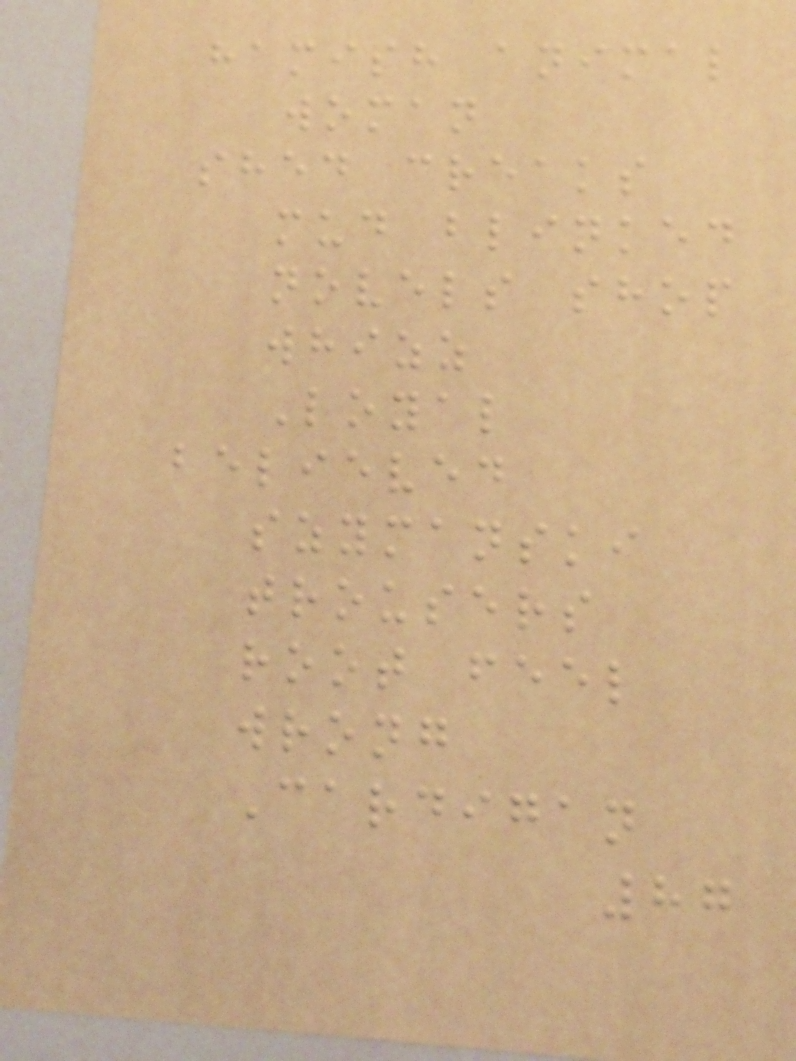hamish animal
woman
shed creaks
mud blinked
novels shop
whizz
Loyal
believed
szymanski
trousers
root feel
wrong
Cardigan
87
